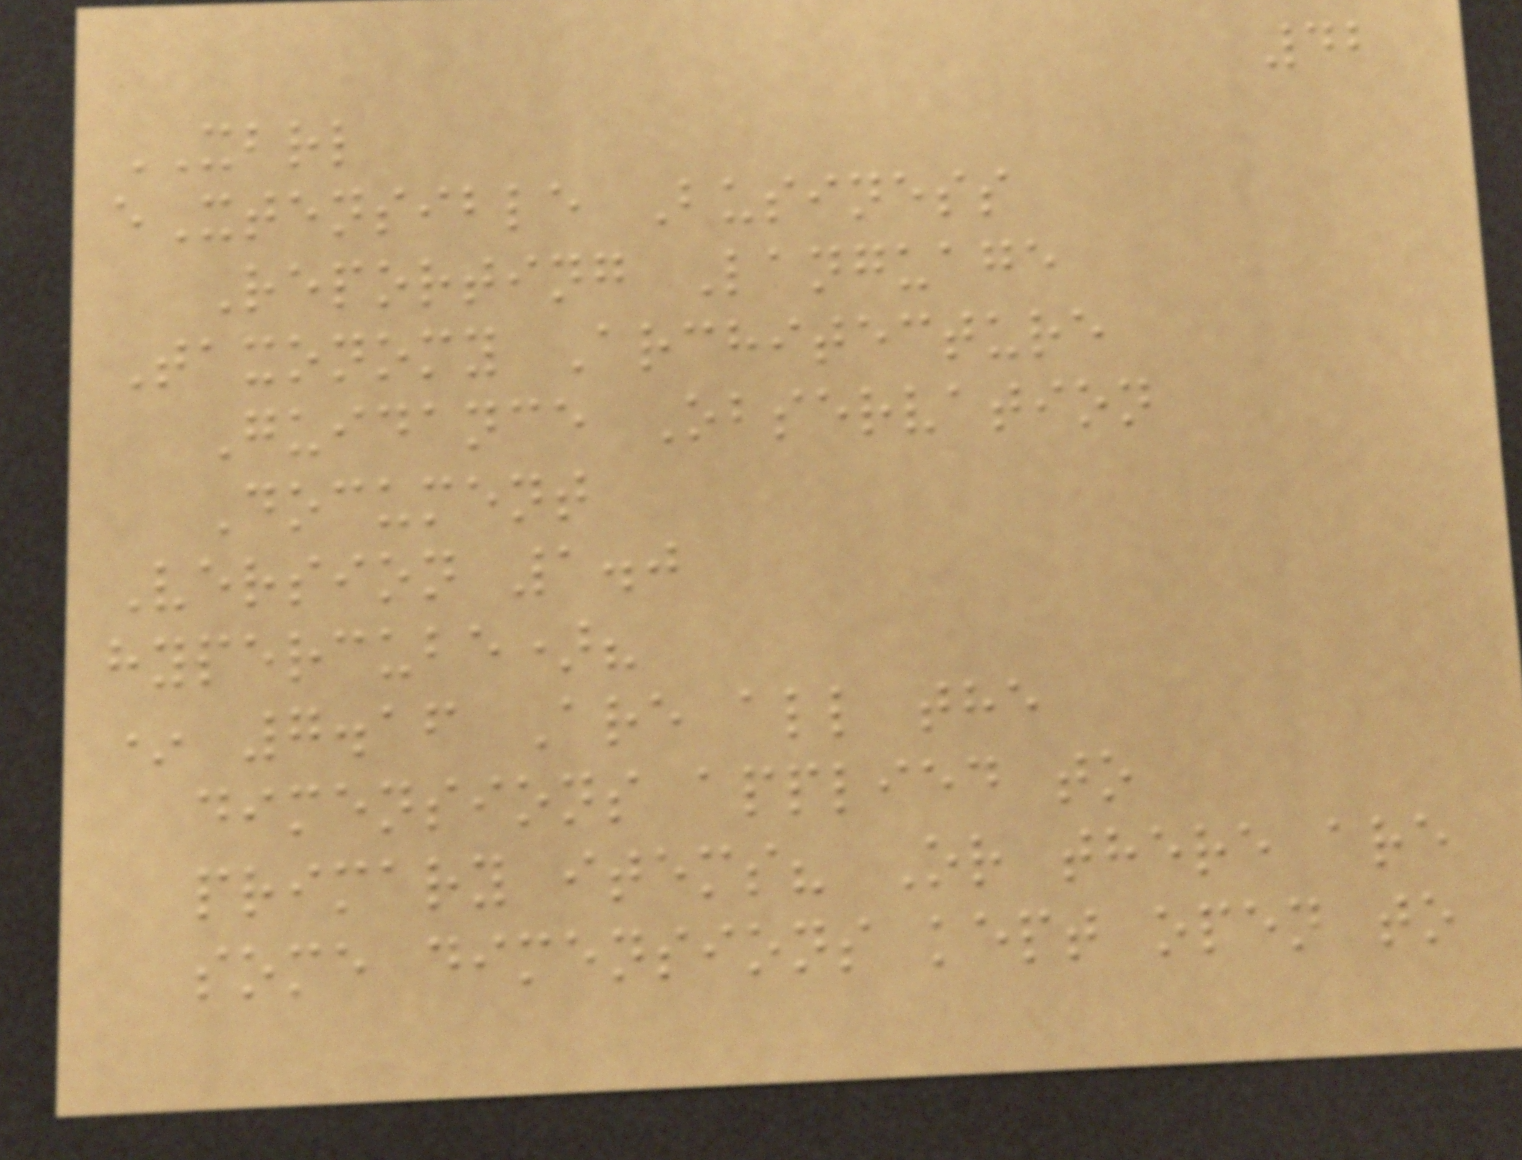42
XBRL
eXtensible Business
Reporting Language
Taxonomy Architecture
Guidance Observation
Document
Version 1.0
hypercube)?
* 7.16 Are all the
dimensions applied to
primary items? Or there are
some dimensions kept open to
